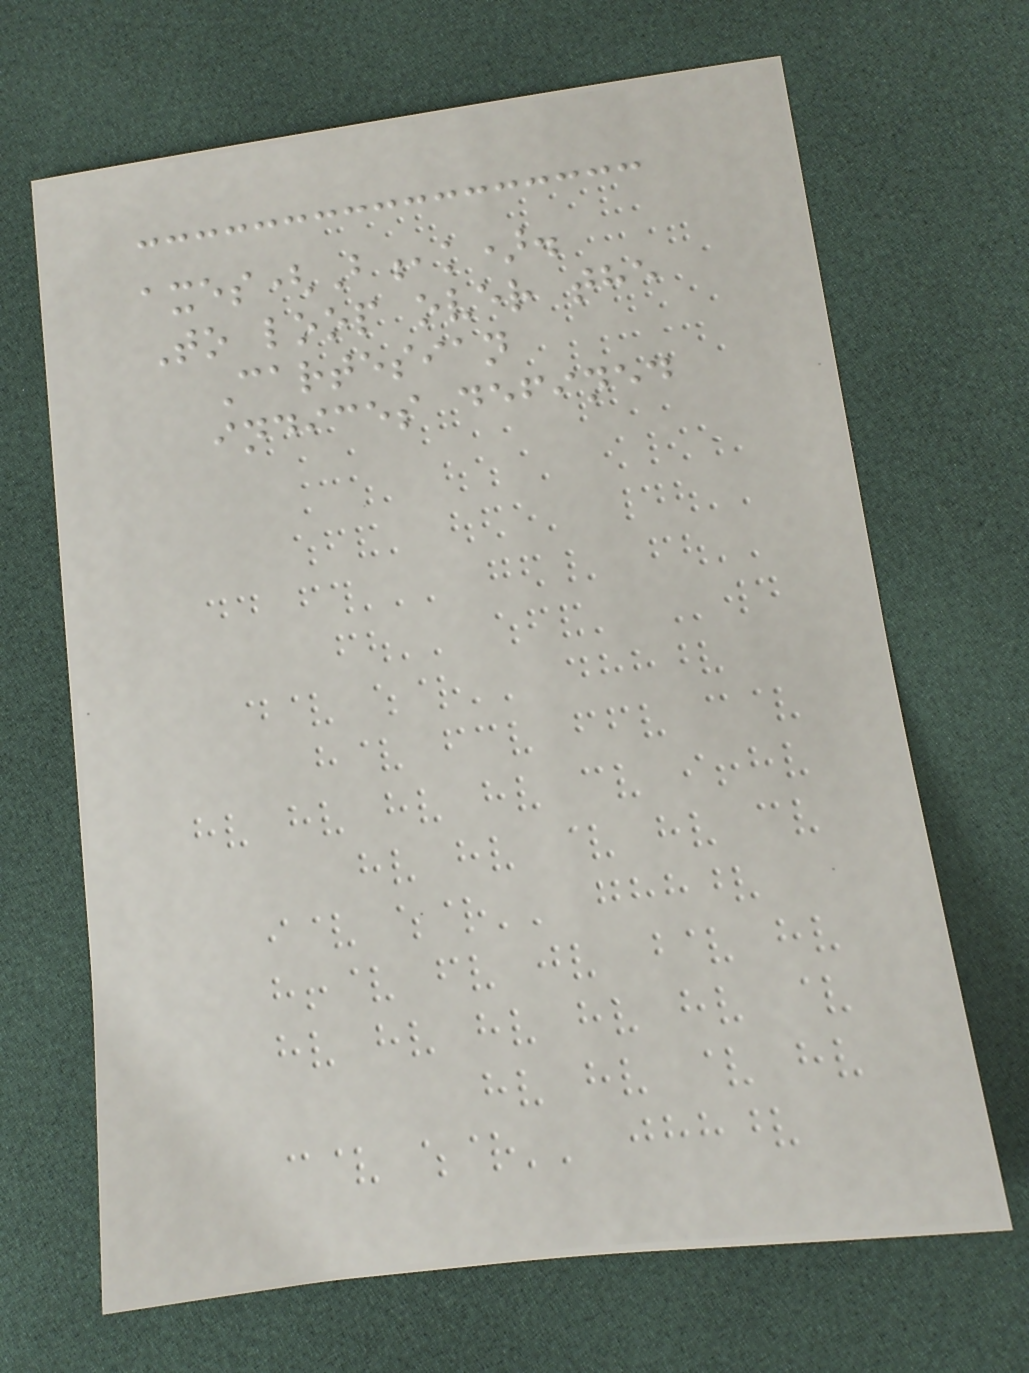axes(B,k).
To loop over the
Cartesian
indices defined
